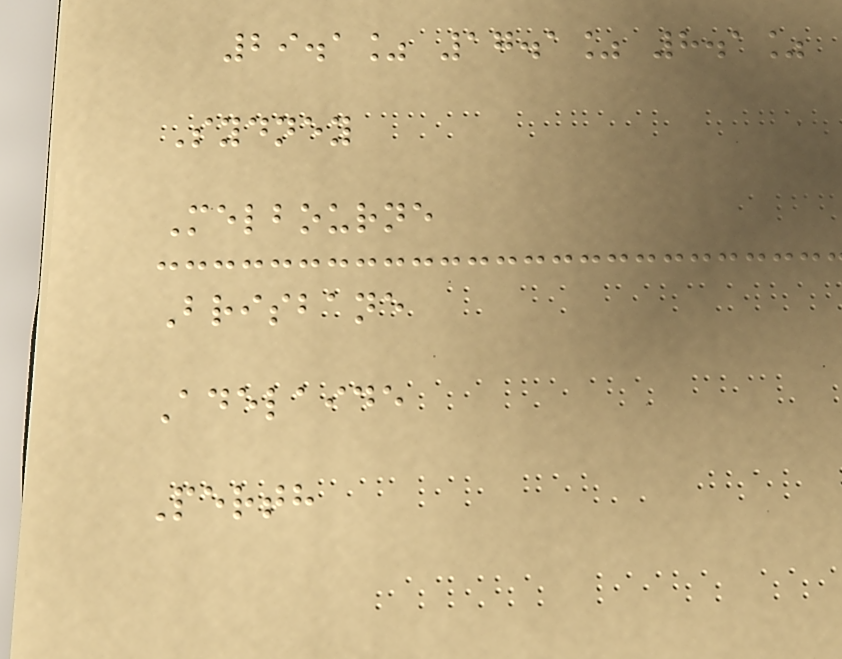29.1% 17.1% 8.1%
Sydney
Melbourne
Brisbane
Adelaide
Perth
